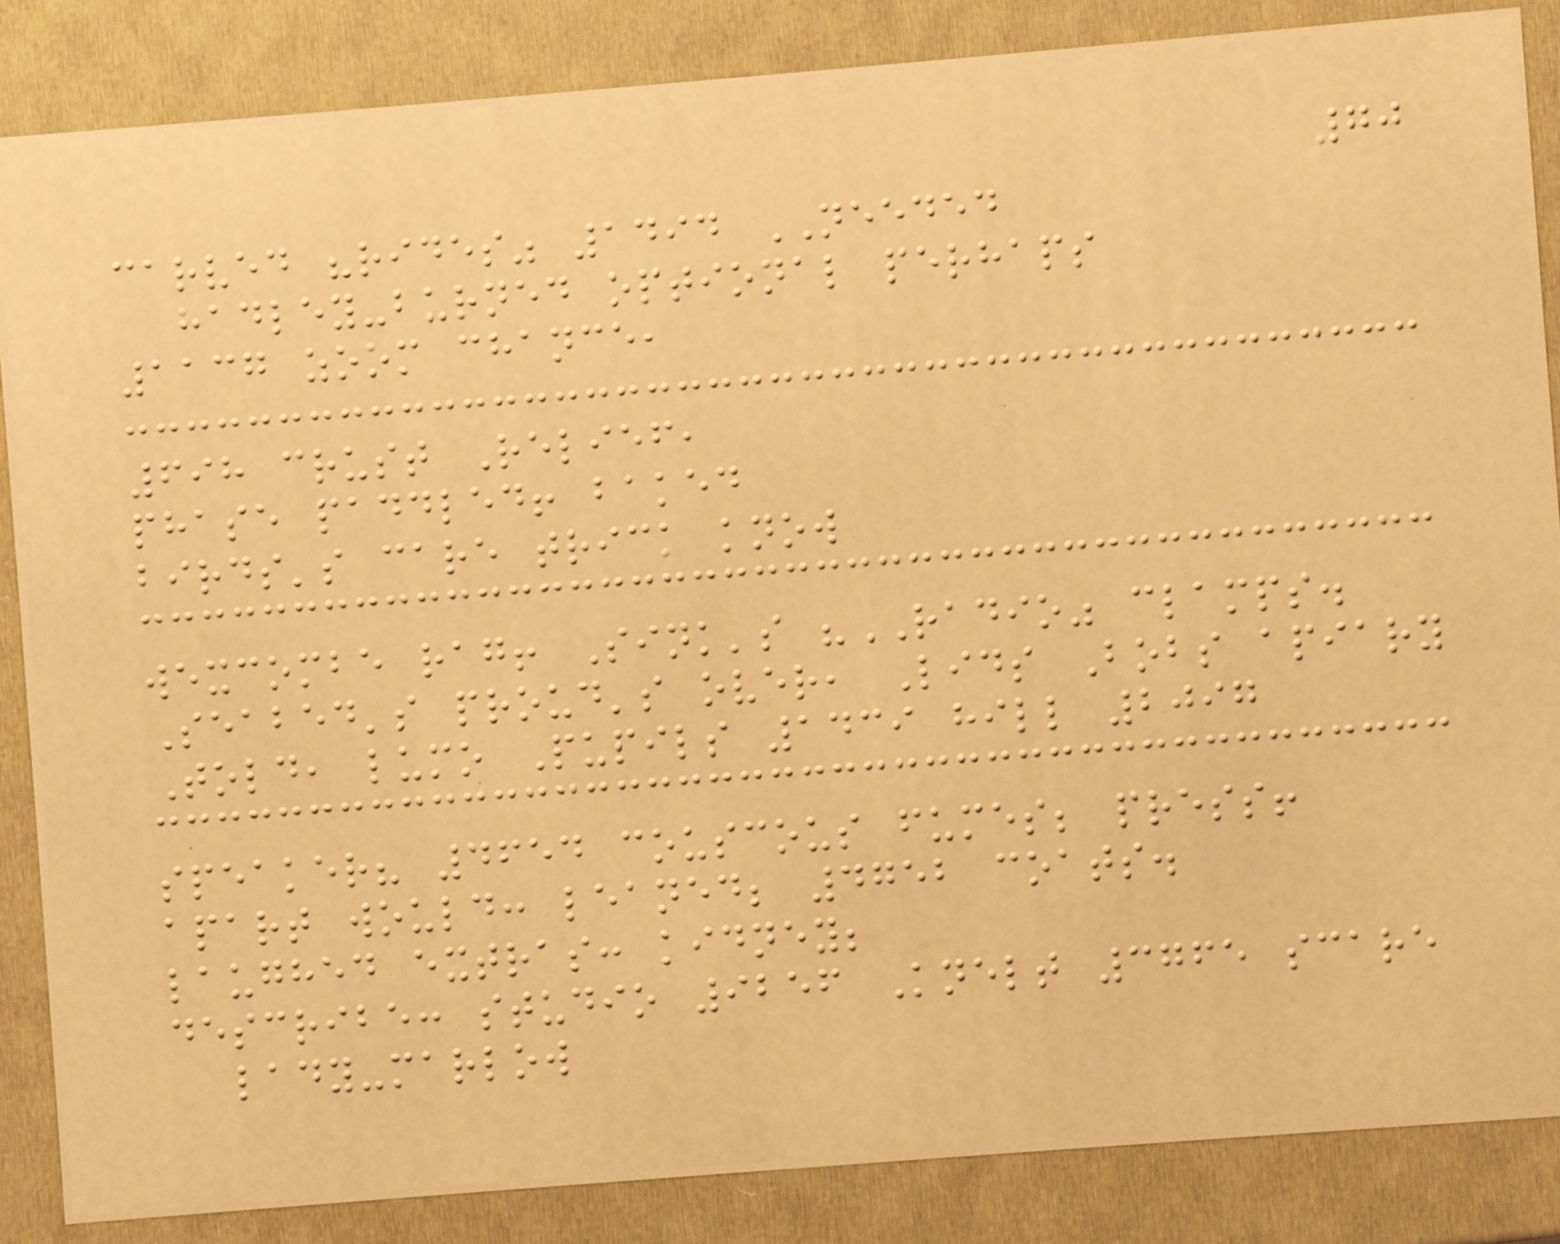70
carved "rides" 1494 NEEDED
hadley-burned optional perhaps
1137 zoom chance,
698 crust Relief,
phase paddled! baked
birds's care trick know
wexcombe rag! Sink's "RADIO" clamps.
Seabed's proud's over, Lids Bobs apiary
Told, lumo Pupils 1439 hill 2097
speaker? 4654 couscous fumes; press!
apart would: leaned; 4752 coats.
laughed extras: kidney;
describe: studio 9256 Knelt 3765 scare
lady-marlow
